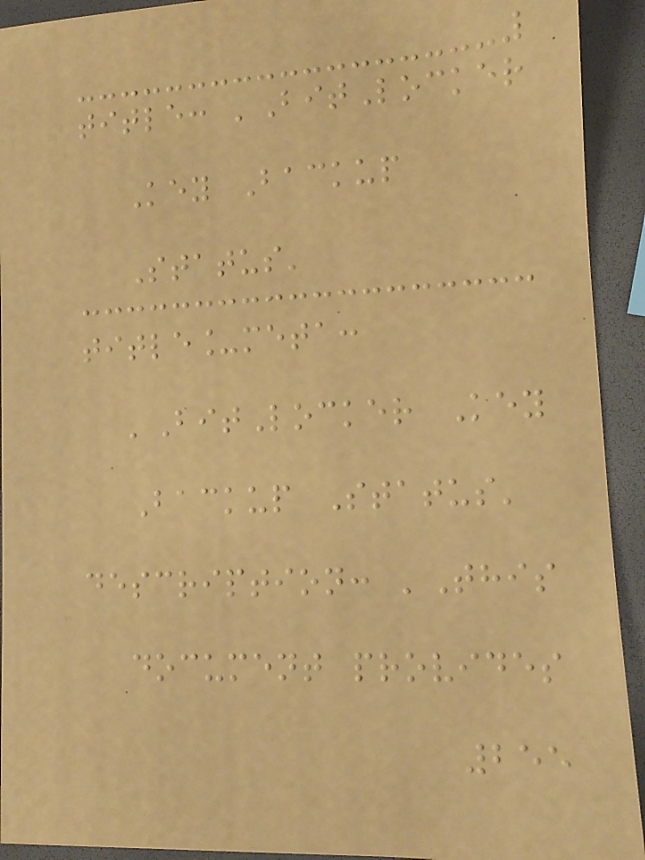title: 'BitLocker
Key Backup
Status'
title_meta:
'BitLocker Key
Backup Status'
description: 'This
document provides
255
